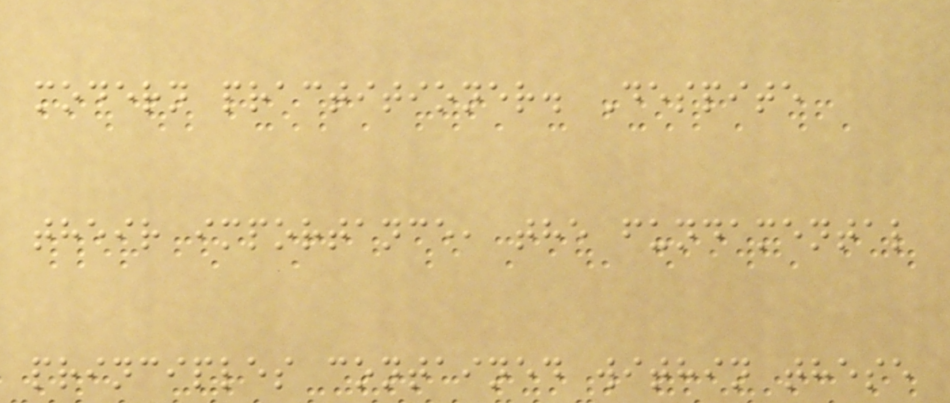modern practitioner. Despite
their importance, the fundamental
principles contained within these
